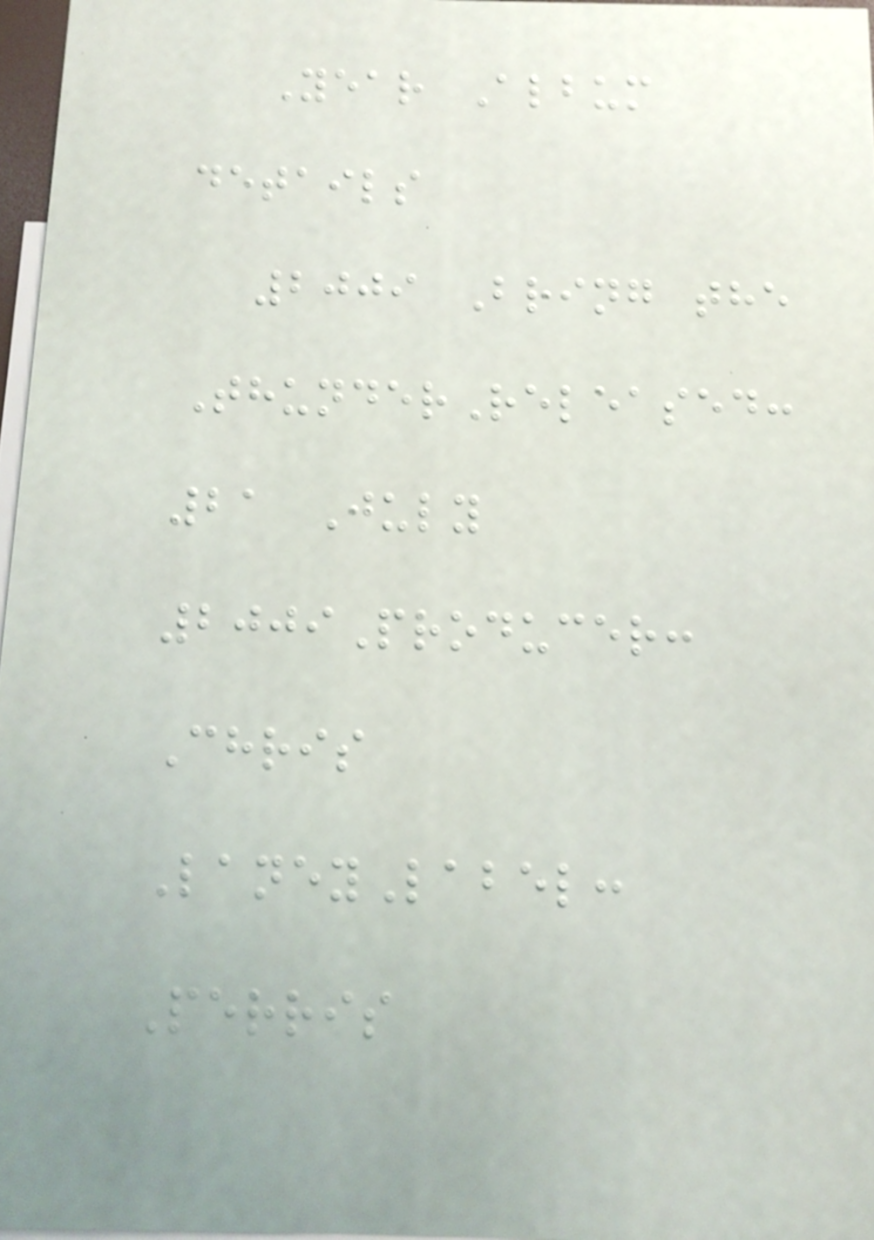Year Album
details
2009 Bring the
ThunderReleased:
21 July
2009Producer:
Chris
LaneyLabel:
Perris
